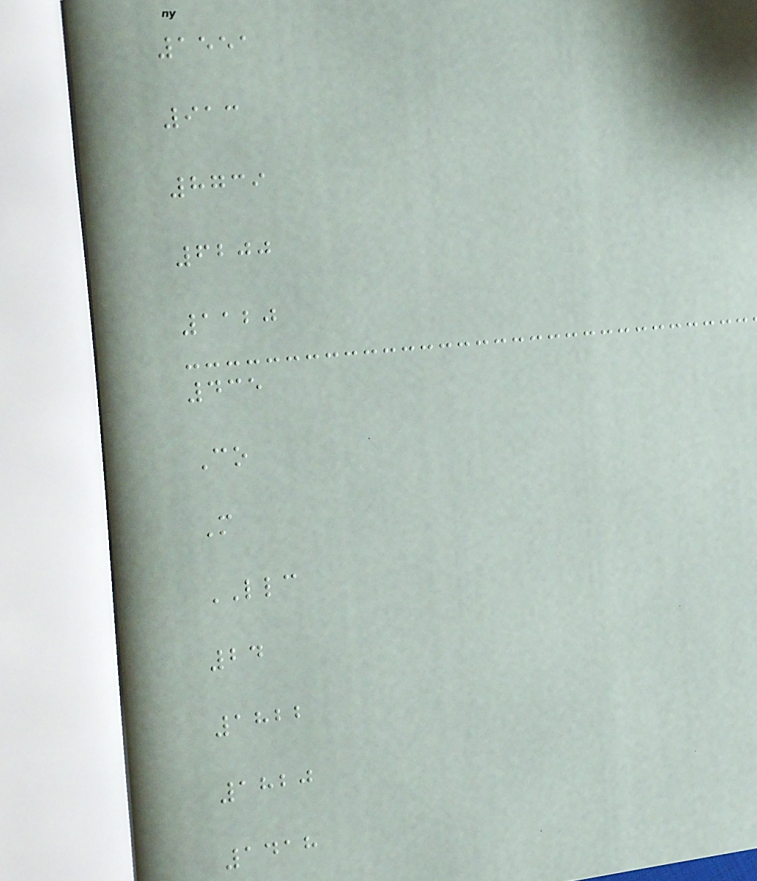1551
913
8739
6200
1120
435
Co
M
LLC
24
1822
1820
1418
